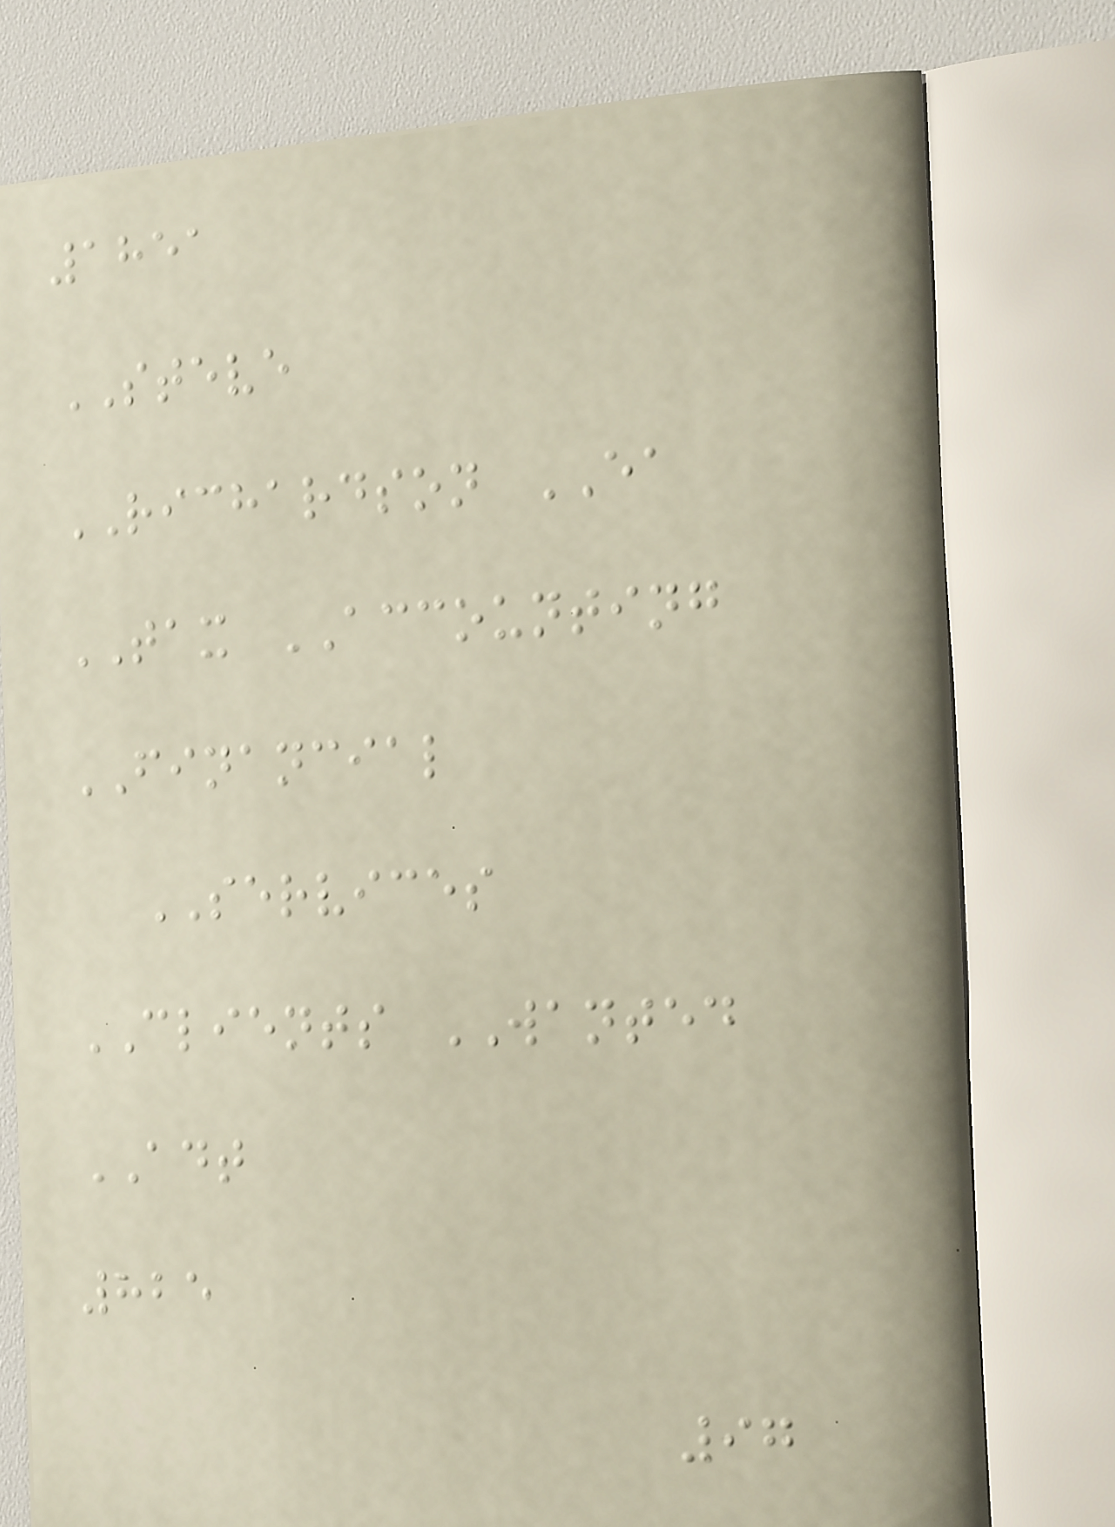1851
STEVE
RICHARDSON EA
TAX ACCOUNTING
FINANCIAL
SERVICES
CLIENTS WANTED
ADT
825
97
